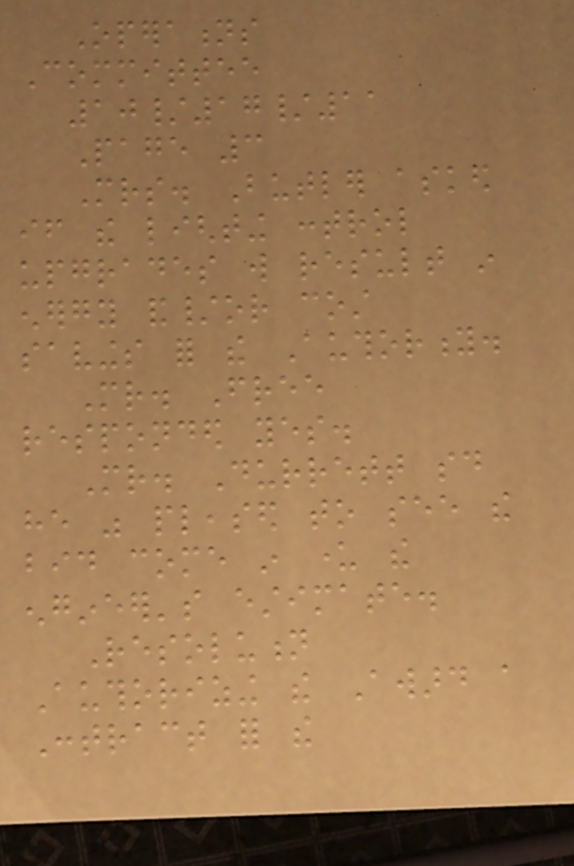Operations
Committee
10/17/11
Page 3
Mrs. Butler asked
if the lighting control
upgrades will result in
energy and/or cost
savings for the Authority.
Mr. Free
responded yes.
Mr. Durrett said
he was pleased to see the
bid come in under the
engineer's estimate.
Resolution
Authorizing the Award a
Contract for the
